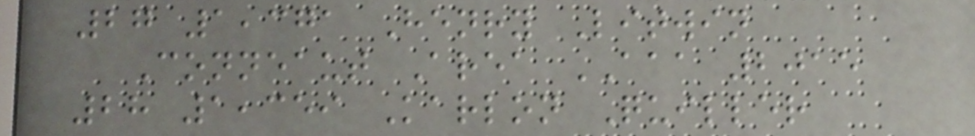27 1,371 Henry Litwin
Conneaut Area AAA 2015
28 1,359 Karlon Quiller
